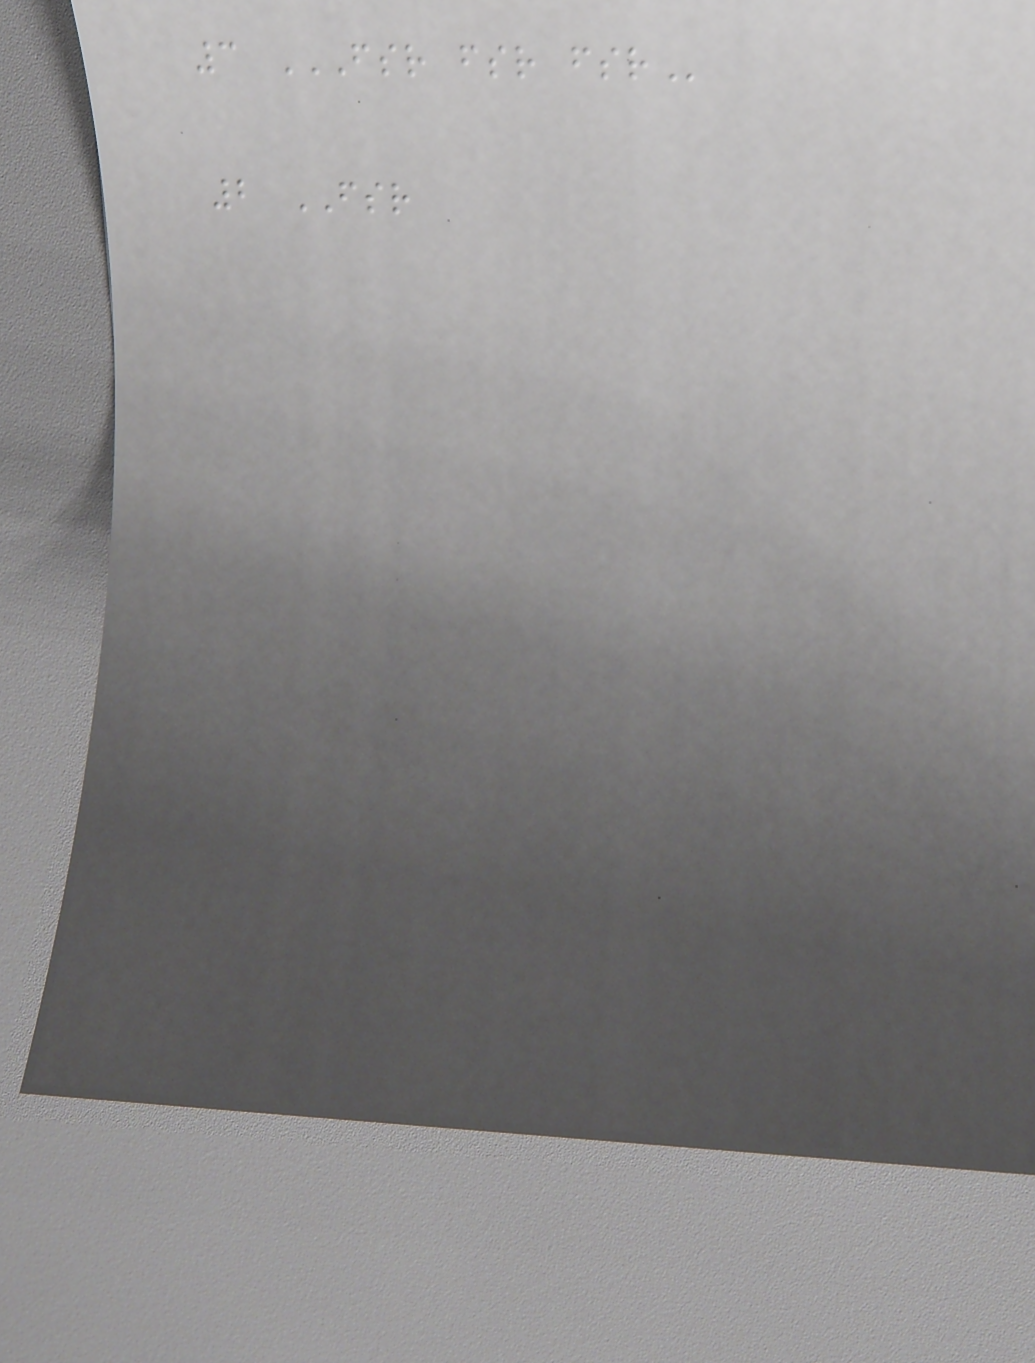3 FSR FSR FSR
2 FSR
